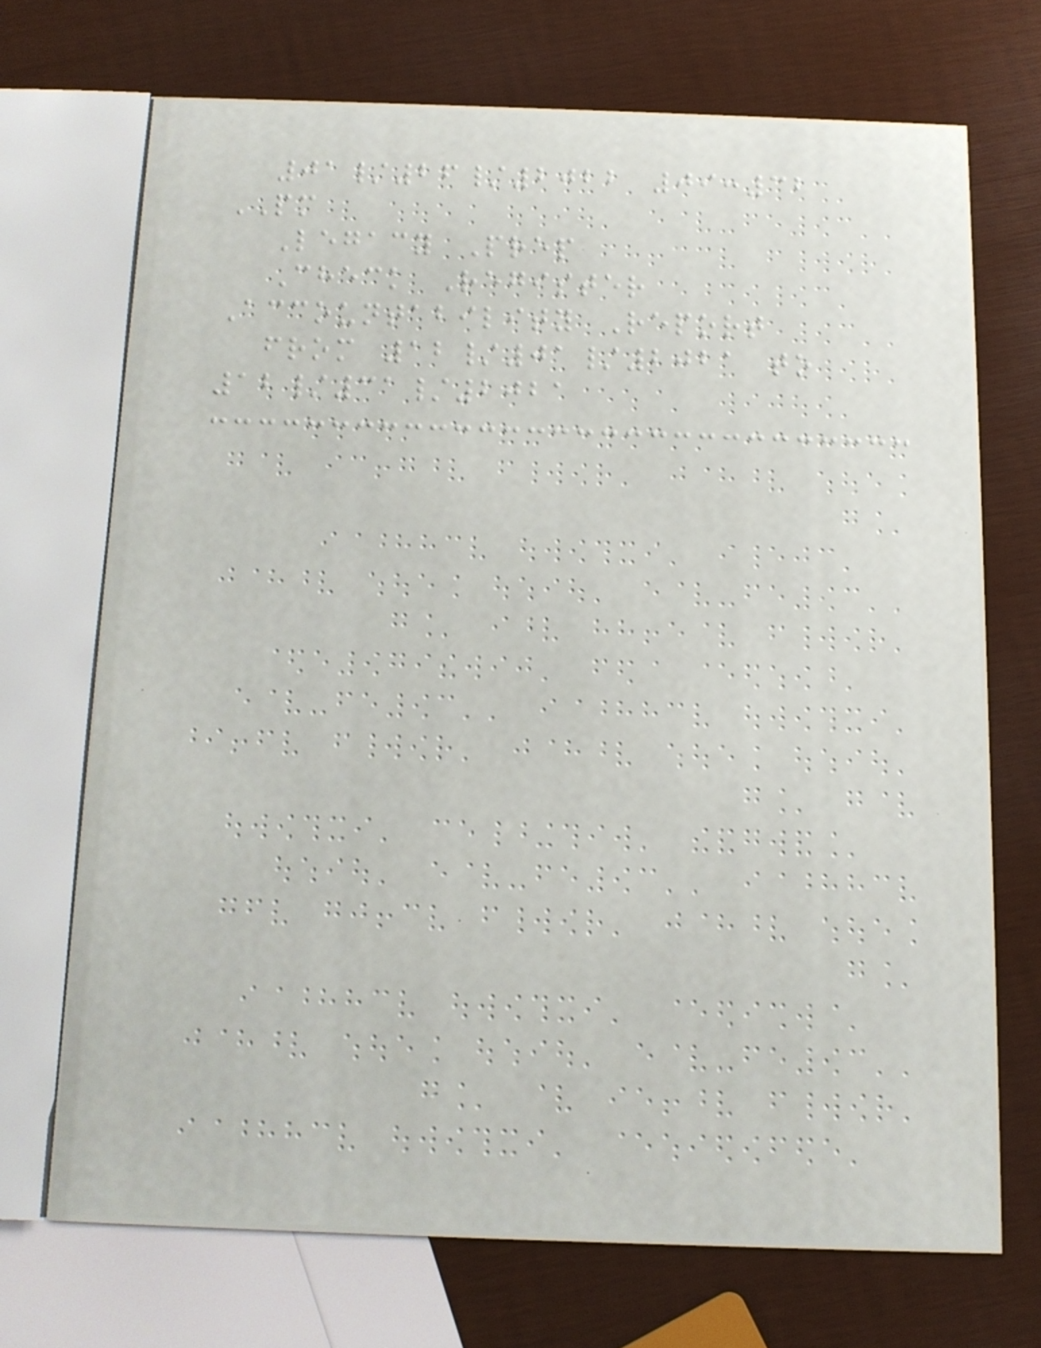01/26/2022 09:32
PM
Legacy Prep
Check Register
Accountability Report
from 12/01/2021 to
12/31/2021
